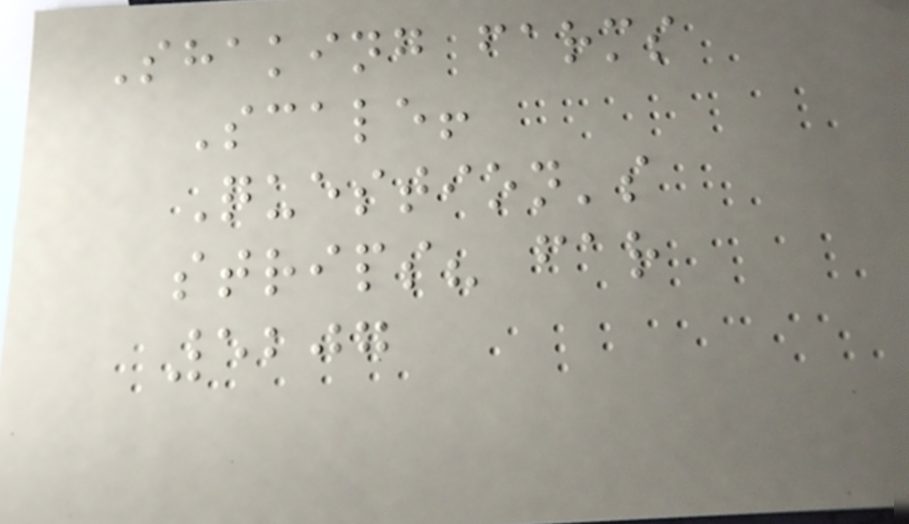Shaking farms
Scale!
Question's
strips? far
5207
